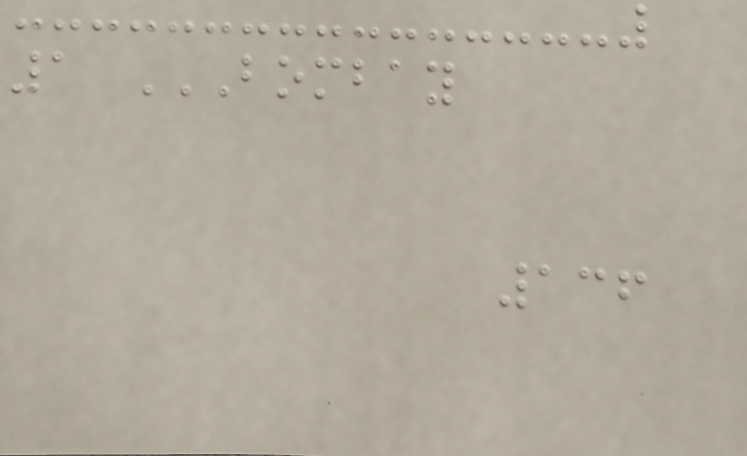1 BOMBAY
136
